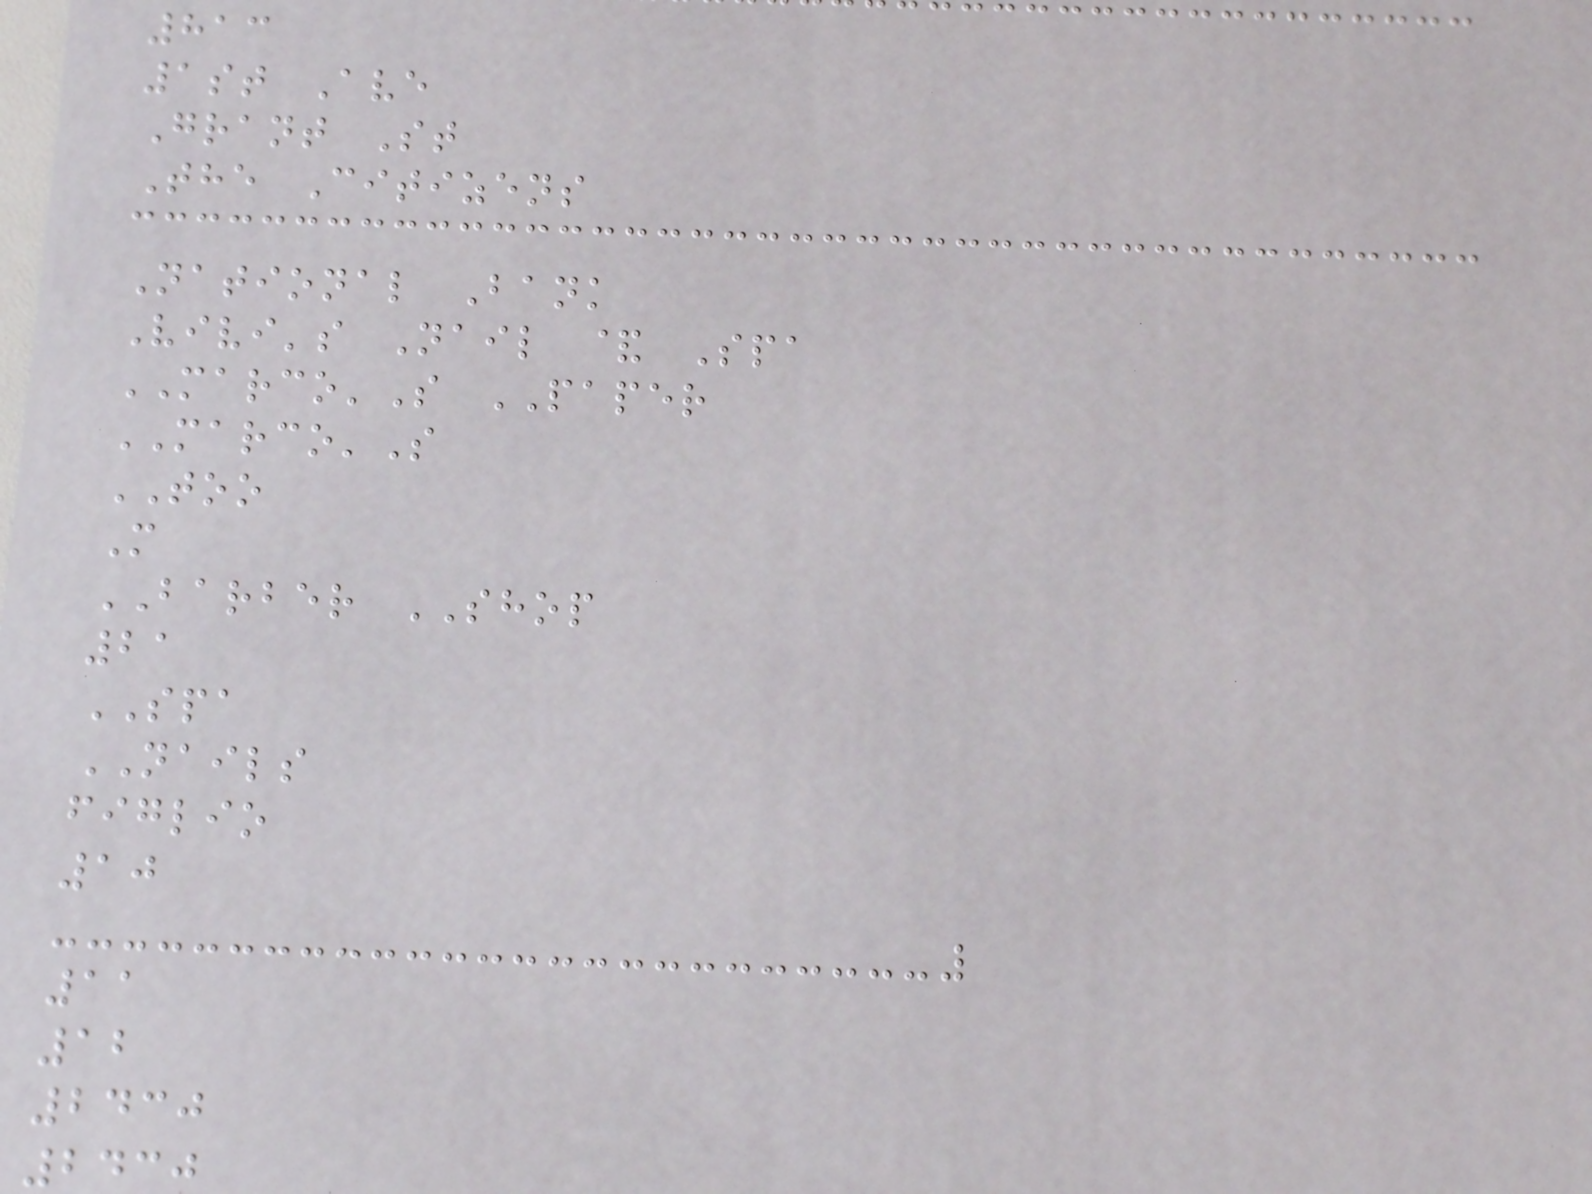813
1st Ave
Grant St
The Citizens
National Bank
Vivi's Nail & Spa
MARCO'S PAPER
MARCO'S
TOO
M
BARBER SHOP
21
SPA
NAILS
figlio
10
11
12
2430
2430
